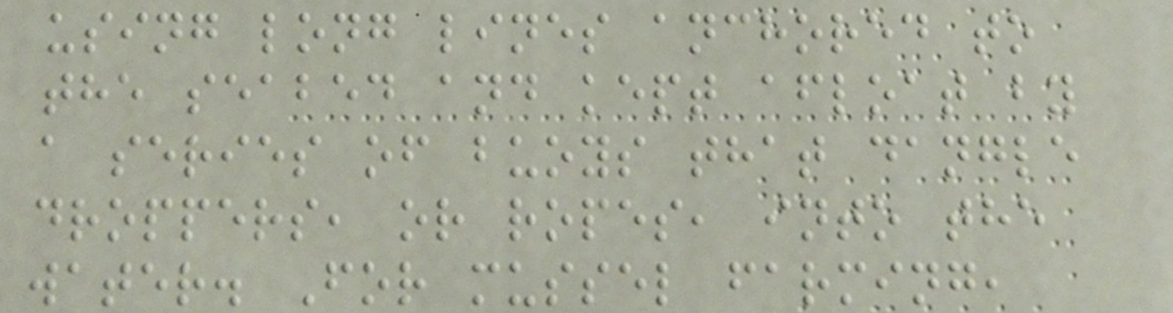using long lines anchored to
the seabed and kept afloat by
a series of buoys that dangle
droppers, or ropes, into the
water. For mussel farming,
